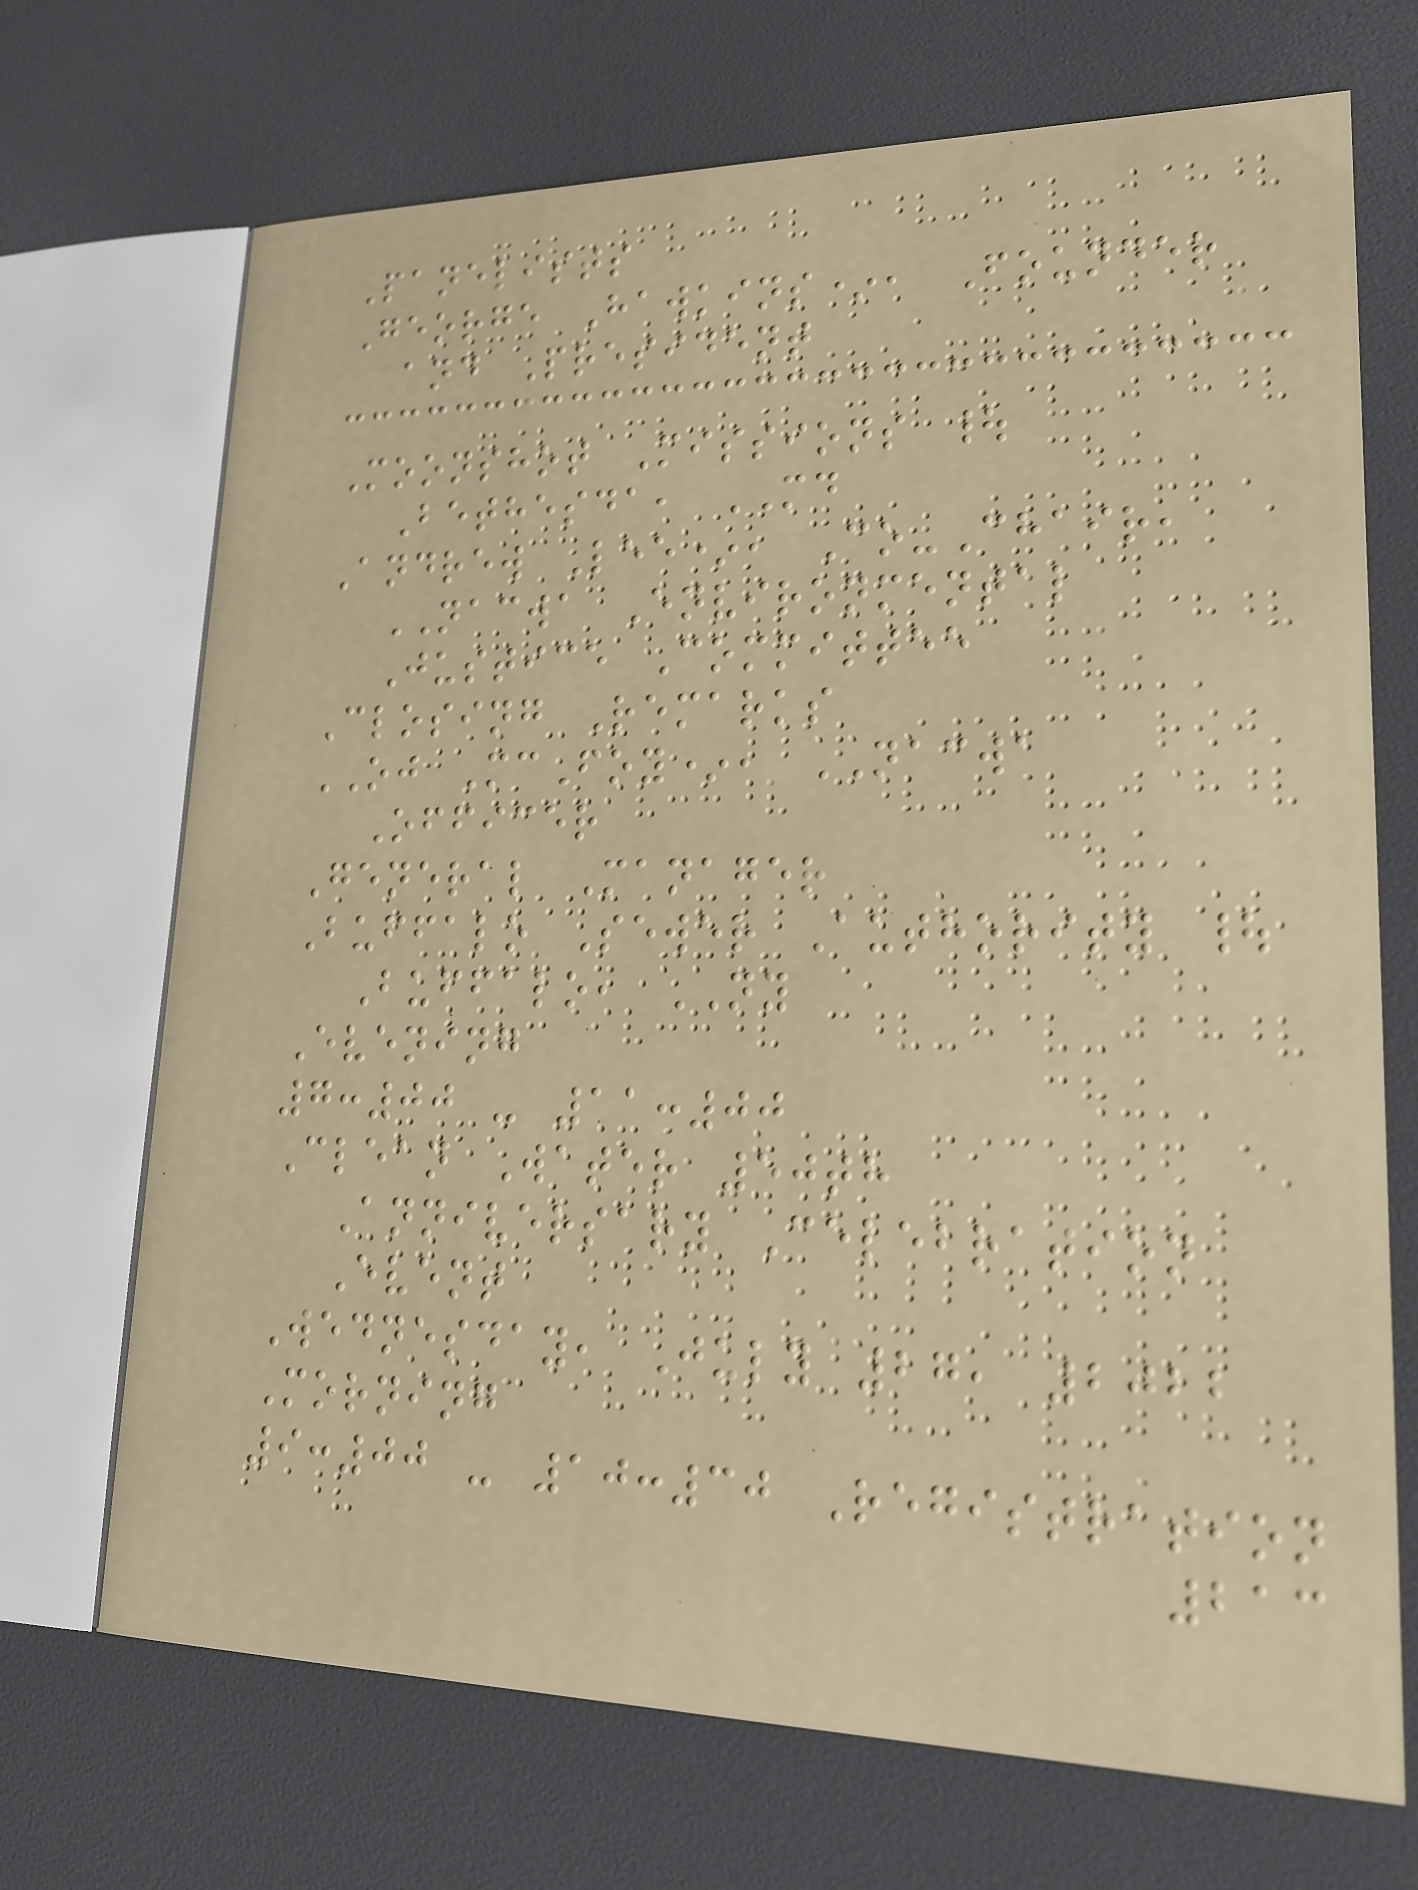Panelists
George Hawkins*, Founder
and President
Moonshot Missions |
Bethesda, MD
Andrew Lee*, Co-Chair,
NACWA Environmental
Justice Committee
Closing Remarks
OJ McFoy*, NACWA
Officer
General Manager
Buffalo Sewer Authority |
Buffalo, NY
Evening
7:00 - 11:00
Clean Water 50th
Anniversary Celebration
Event
Wednesday, July 27, 2022
Morning
9:00 - 10:30 Registration
213
